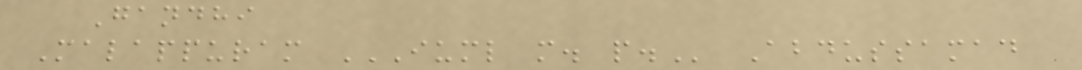Gandhi
Malappuram IUML M. P. Abdussamad
